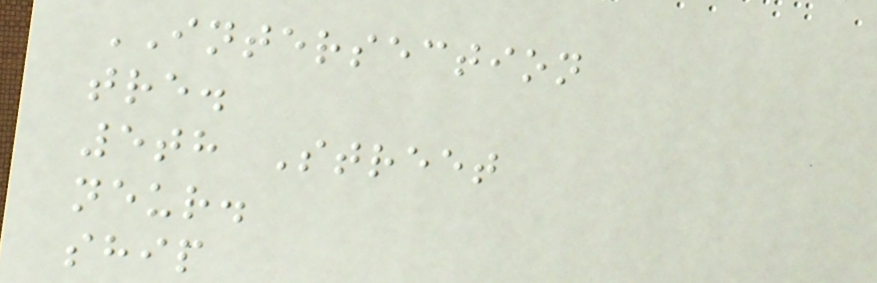INTERSECTION
tre.
5th Street
neur.
ship
